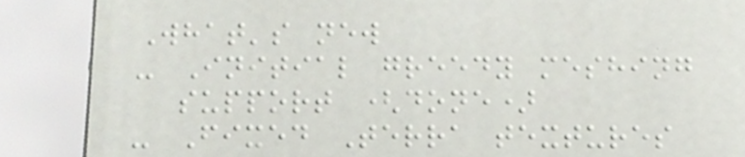What's new
- Initial greedy meshing
support (done)
- Fixed Terra textures
